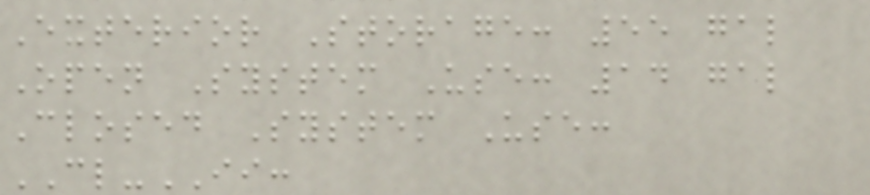Exterior Storage: 55 gal
Open System Use: 14 gal
Closed System Use:
CL-II:
